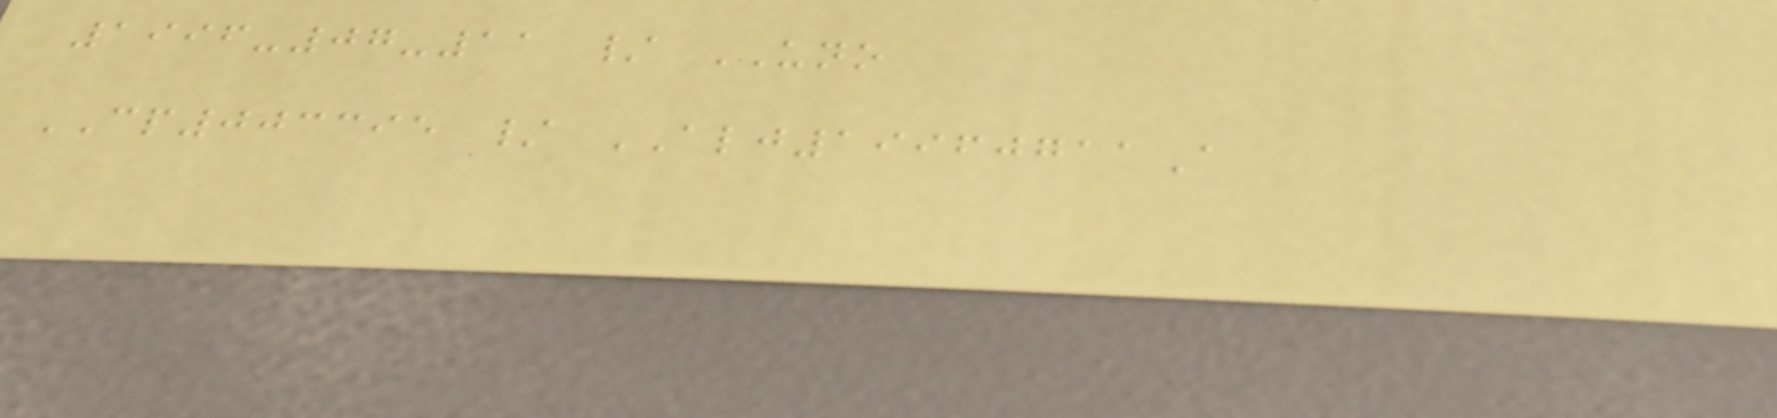1996-07-11 / UNO
CP003395 / ALJ19960711A
